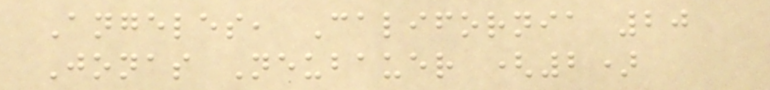Angeles, California 20
Jonas Neubauer (2)
